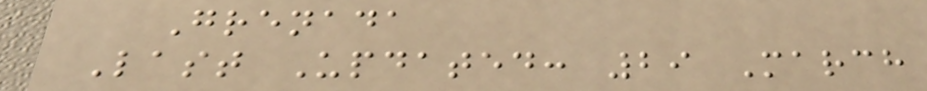Grenada
Last Updated: 29 March
